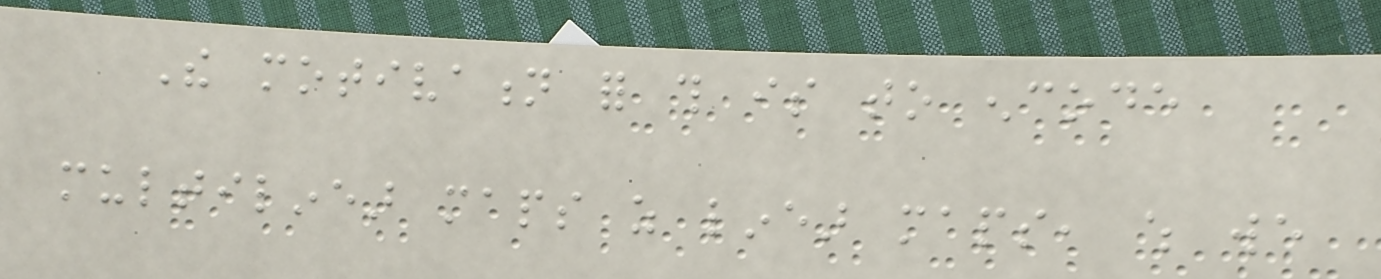The motivation for this is to encode
multilinear maps as linear maps, which we
